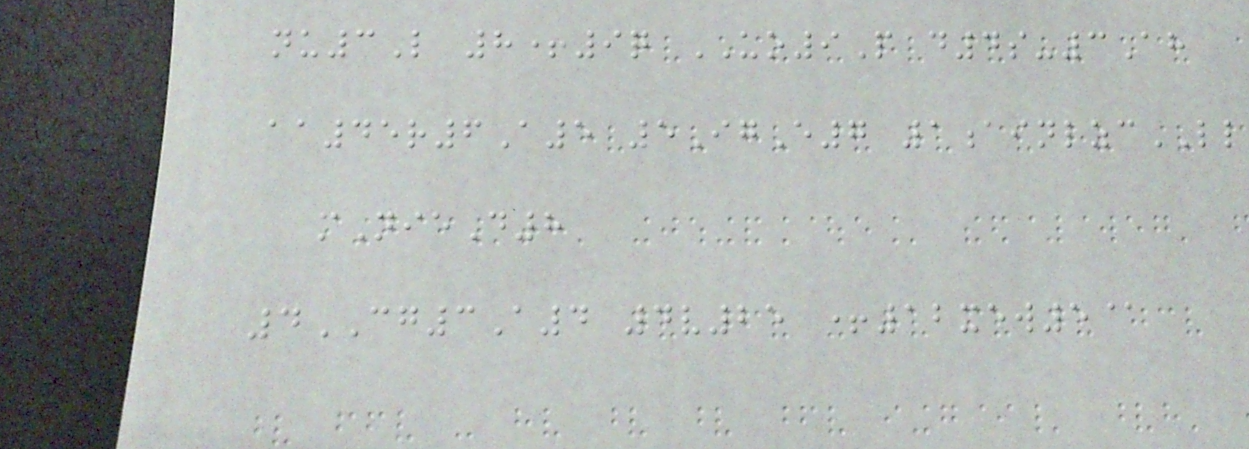nu3L 8+9q UO9P d4s-3Ah
aa45r6A5 5IgE7 1ainlzcLL
mNieD8
4CG3A4 4v25 +12xew5@
